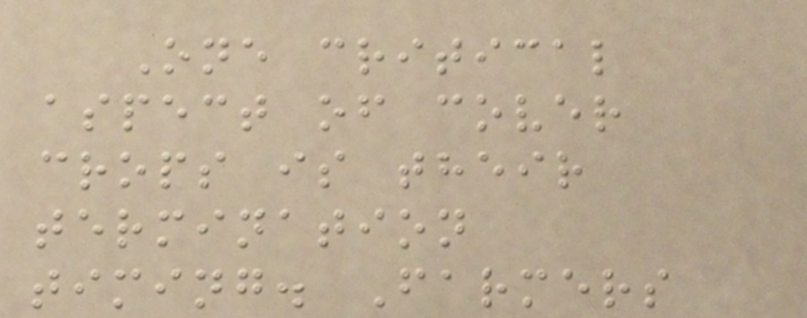One critical
aspect of cover
crops is their
termination
timing. Farmers
